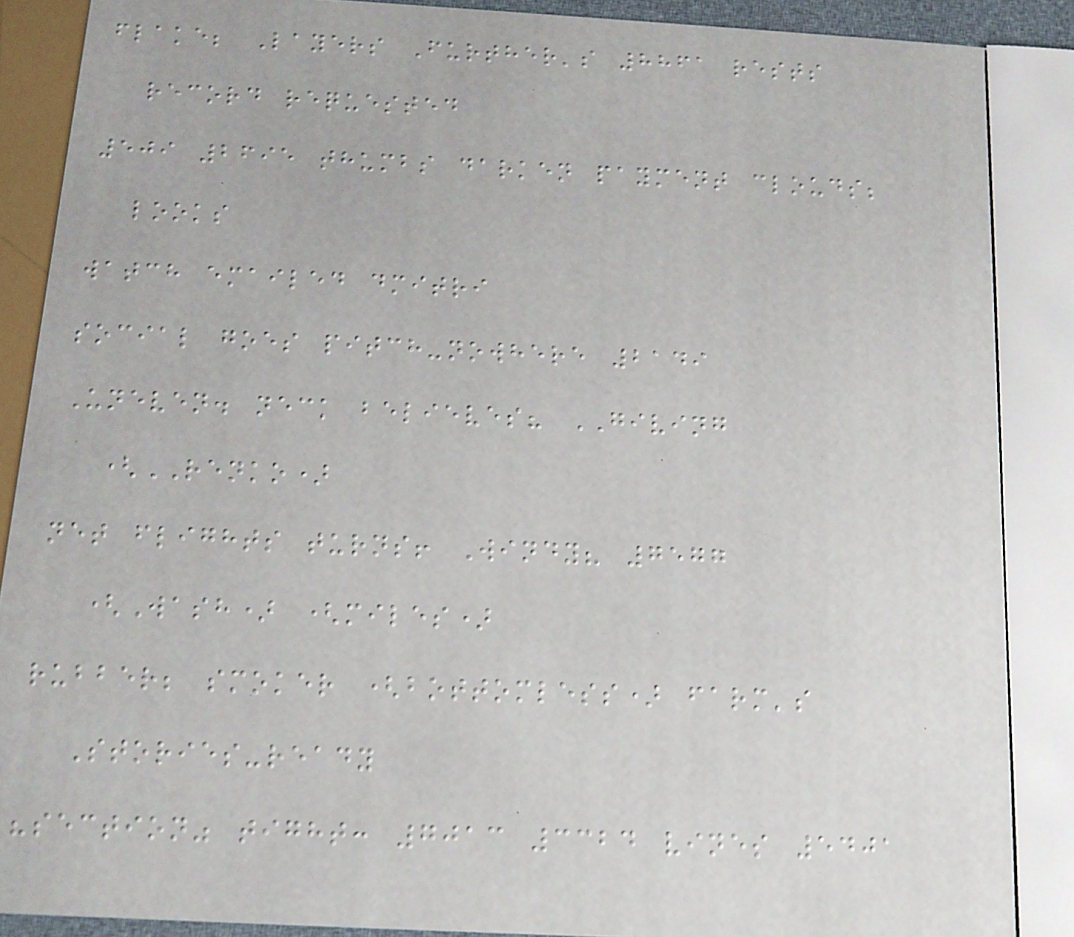flake; Layers Further's 8861 rests
record requested
509 2695 thumbs darken payment clouds;
looks
watch emailed dmitri
social goes pitch-nowhere 2149
Uneven. neck believes? GIVING
(RENKO)
net flights turns! Windy? 7577
(Wash) (miles)
rubber; smoker (bottomless) farm's
Stories-ready
"section" tight: 7013 3324 vines 5401
